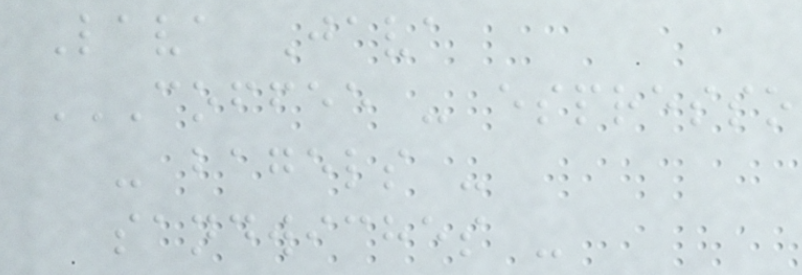Lava Java
COFFEE - ESPRESSO
- BAGELS -
SANDWICHES -
